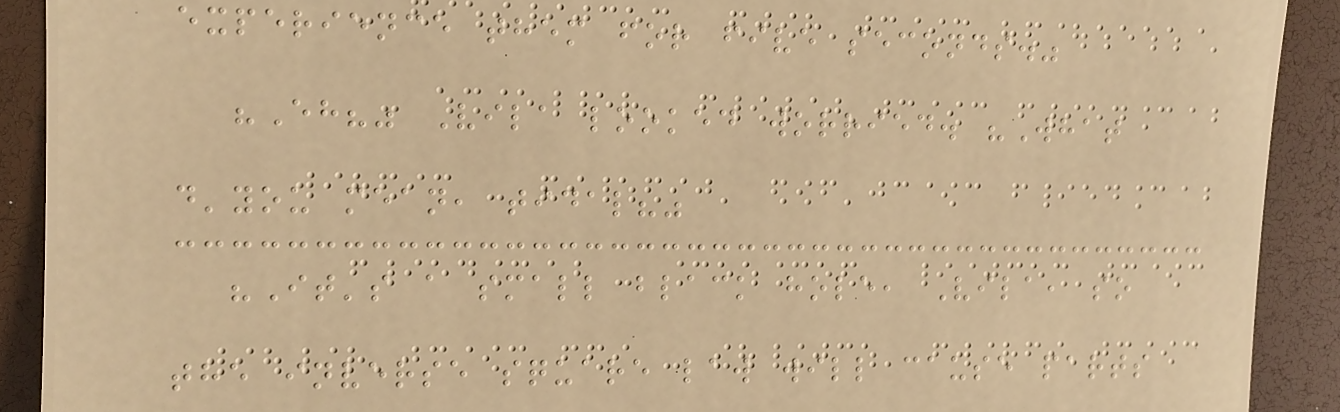experience them for five seconds."
"Eh?" Vila looked worried. "What
d'you mean, tidal?"
"It's a small black hole, Vila, so
the inverse square law will cause parts
